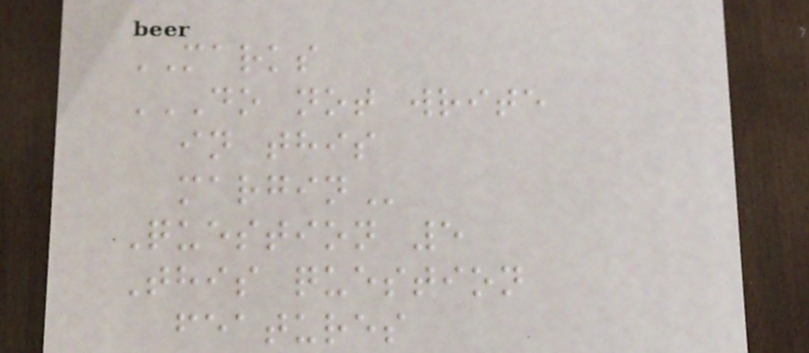MARKS
DO NOT WRITE
IN THIS
MARGIN
Question 5
This question
features
